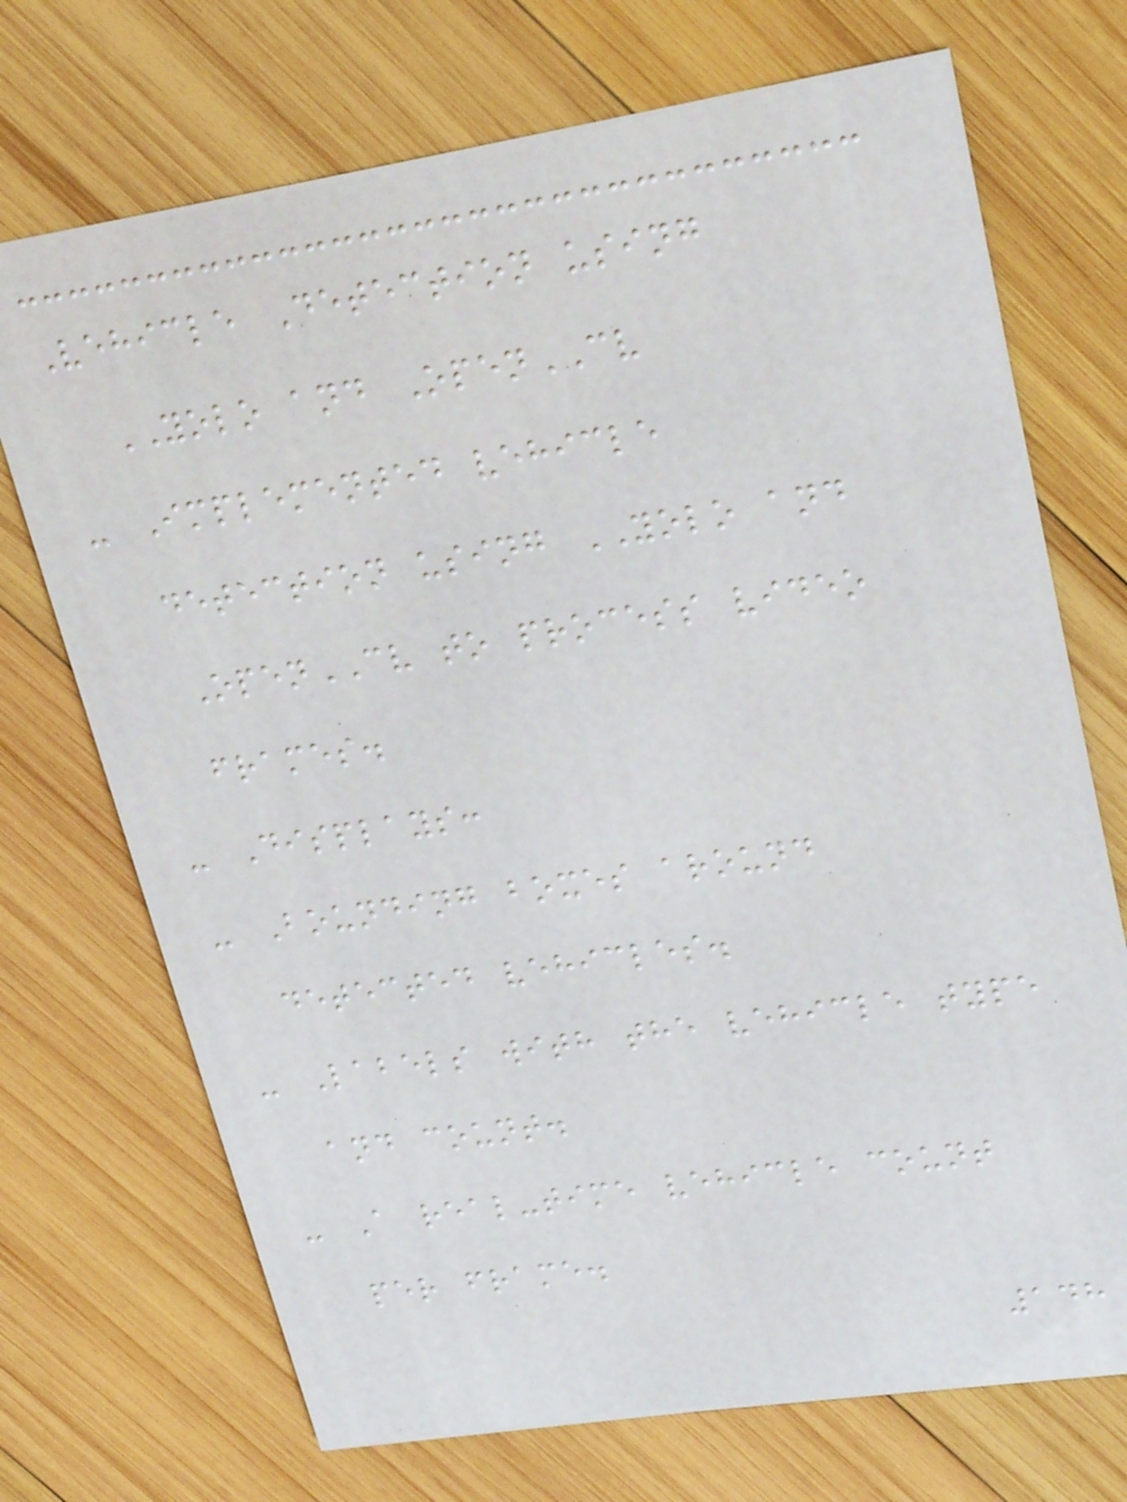Vehicle Detection using
YOLO and OpenCV
- Implemented vehicle
detection using YOLO and
OpenCV to process video
frames.
- Displays:
- Bounding boxes around
detected vehicles.
- Labels with the vehicle type
and count.
- A real-time vehicle count
per frame.
148
